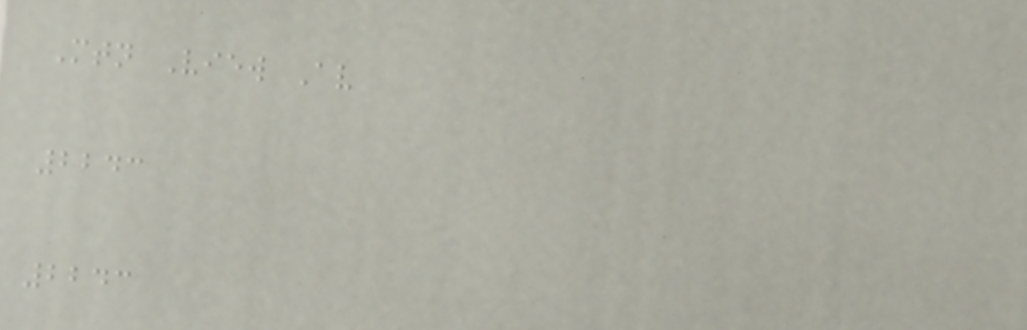Mtn View Av
2243
2243
